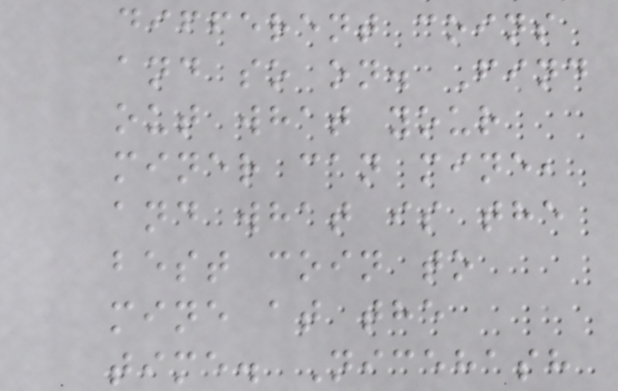different coins
and so on. Find
out what your
miner can mine,
and what is the
best coin to
mine at the
time. Nicehash
